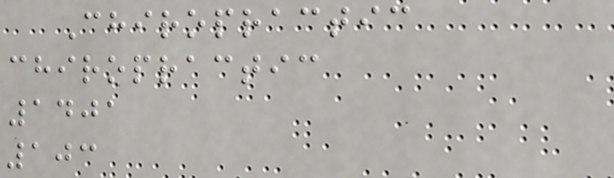Chiropractic
chiropractic
1401
103
